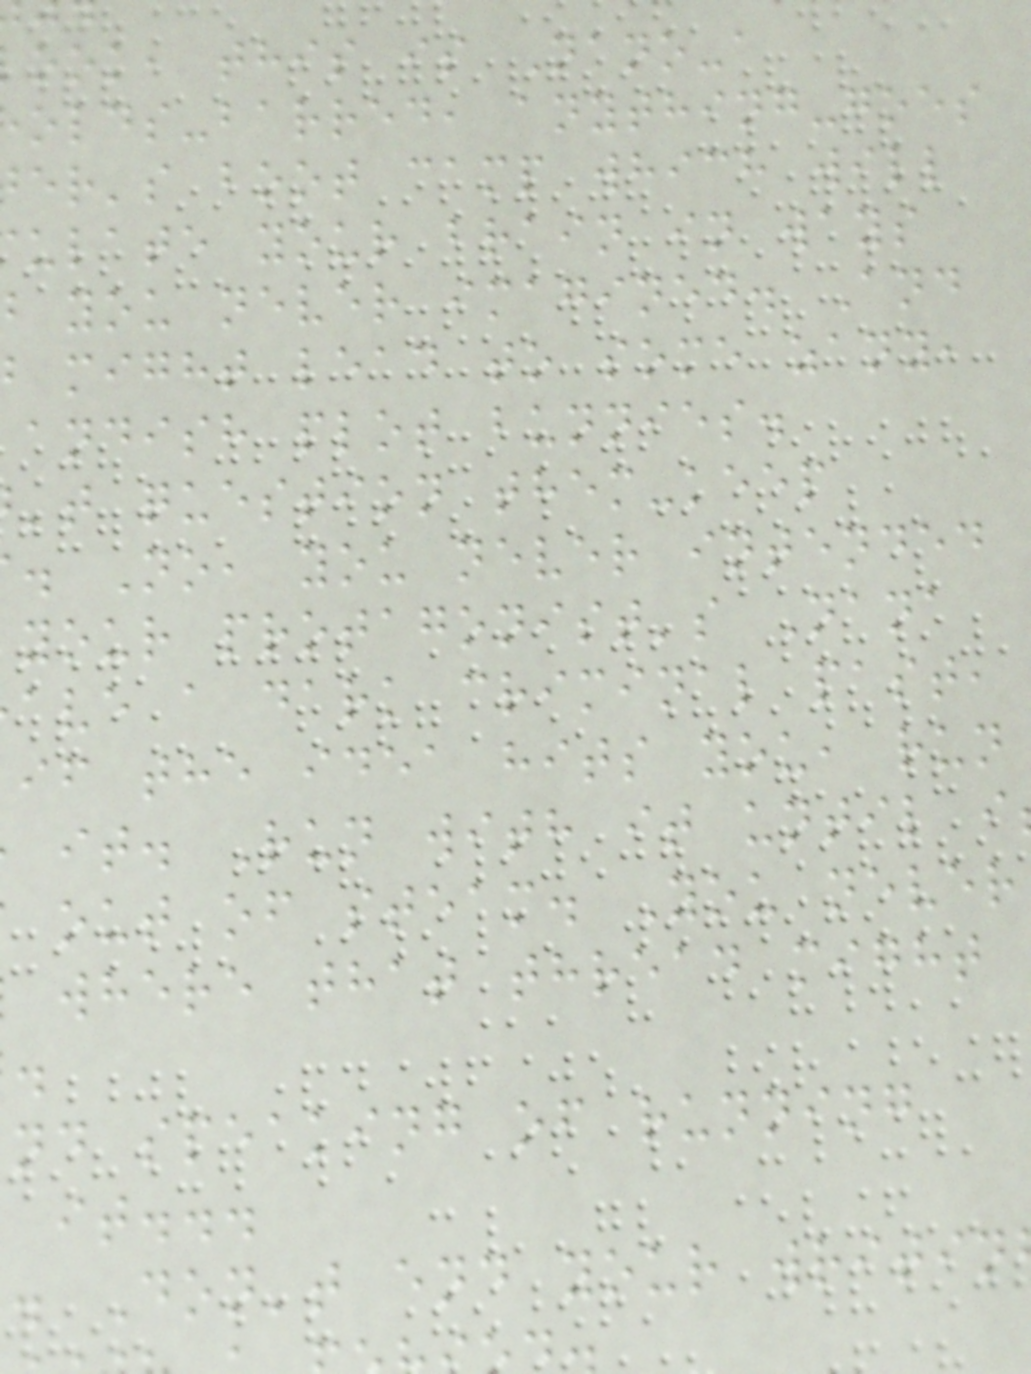ook, this is Nano-a
olds-barred, anything-goes
er's boot camp which will
ulate your brain in ways
you never imagined. And
might lead to some zany,
andish plot bunnies.
't question them-keep
. No, you never intended
your protagonist's Nana
ave a dark criminal past,
if the idea hits you, run
it. Run with it until i
out of steam. You never
where that thread might
nd speaking of running
it...
. Don't end your writin
